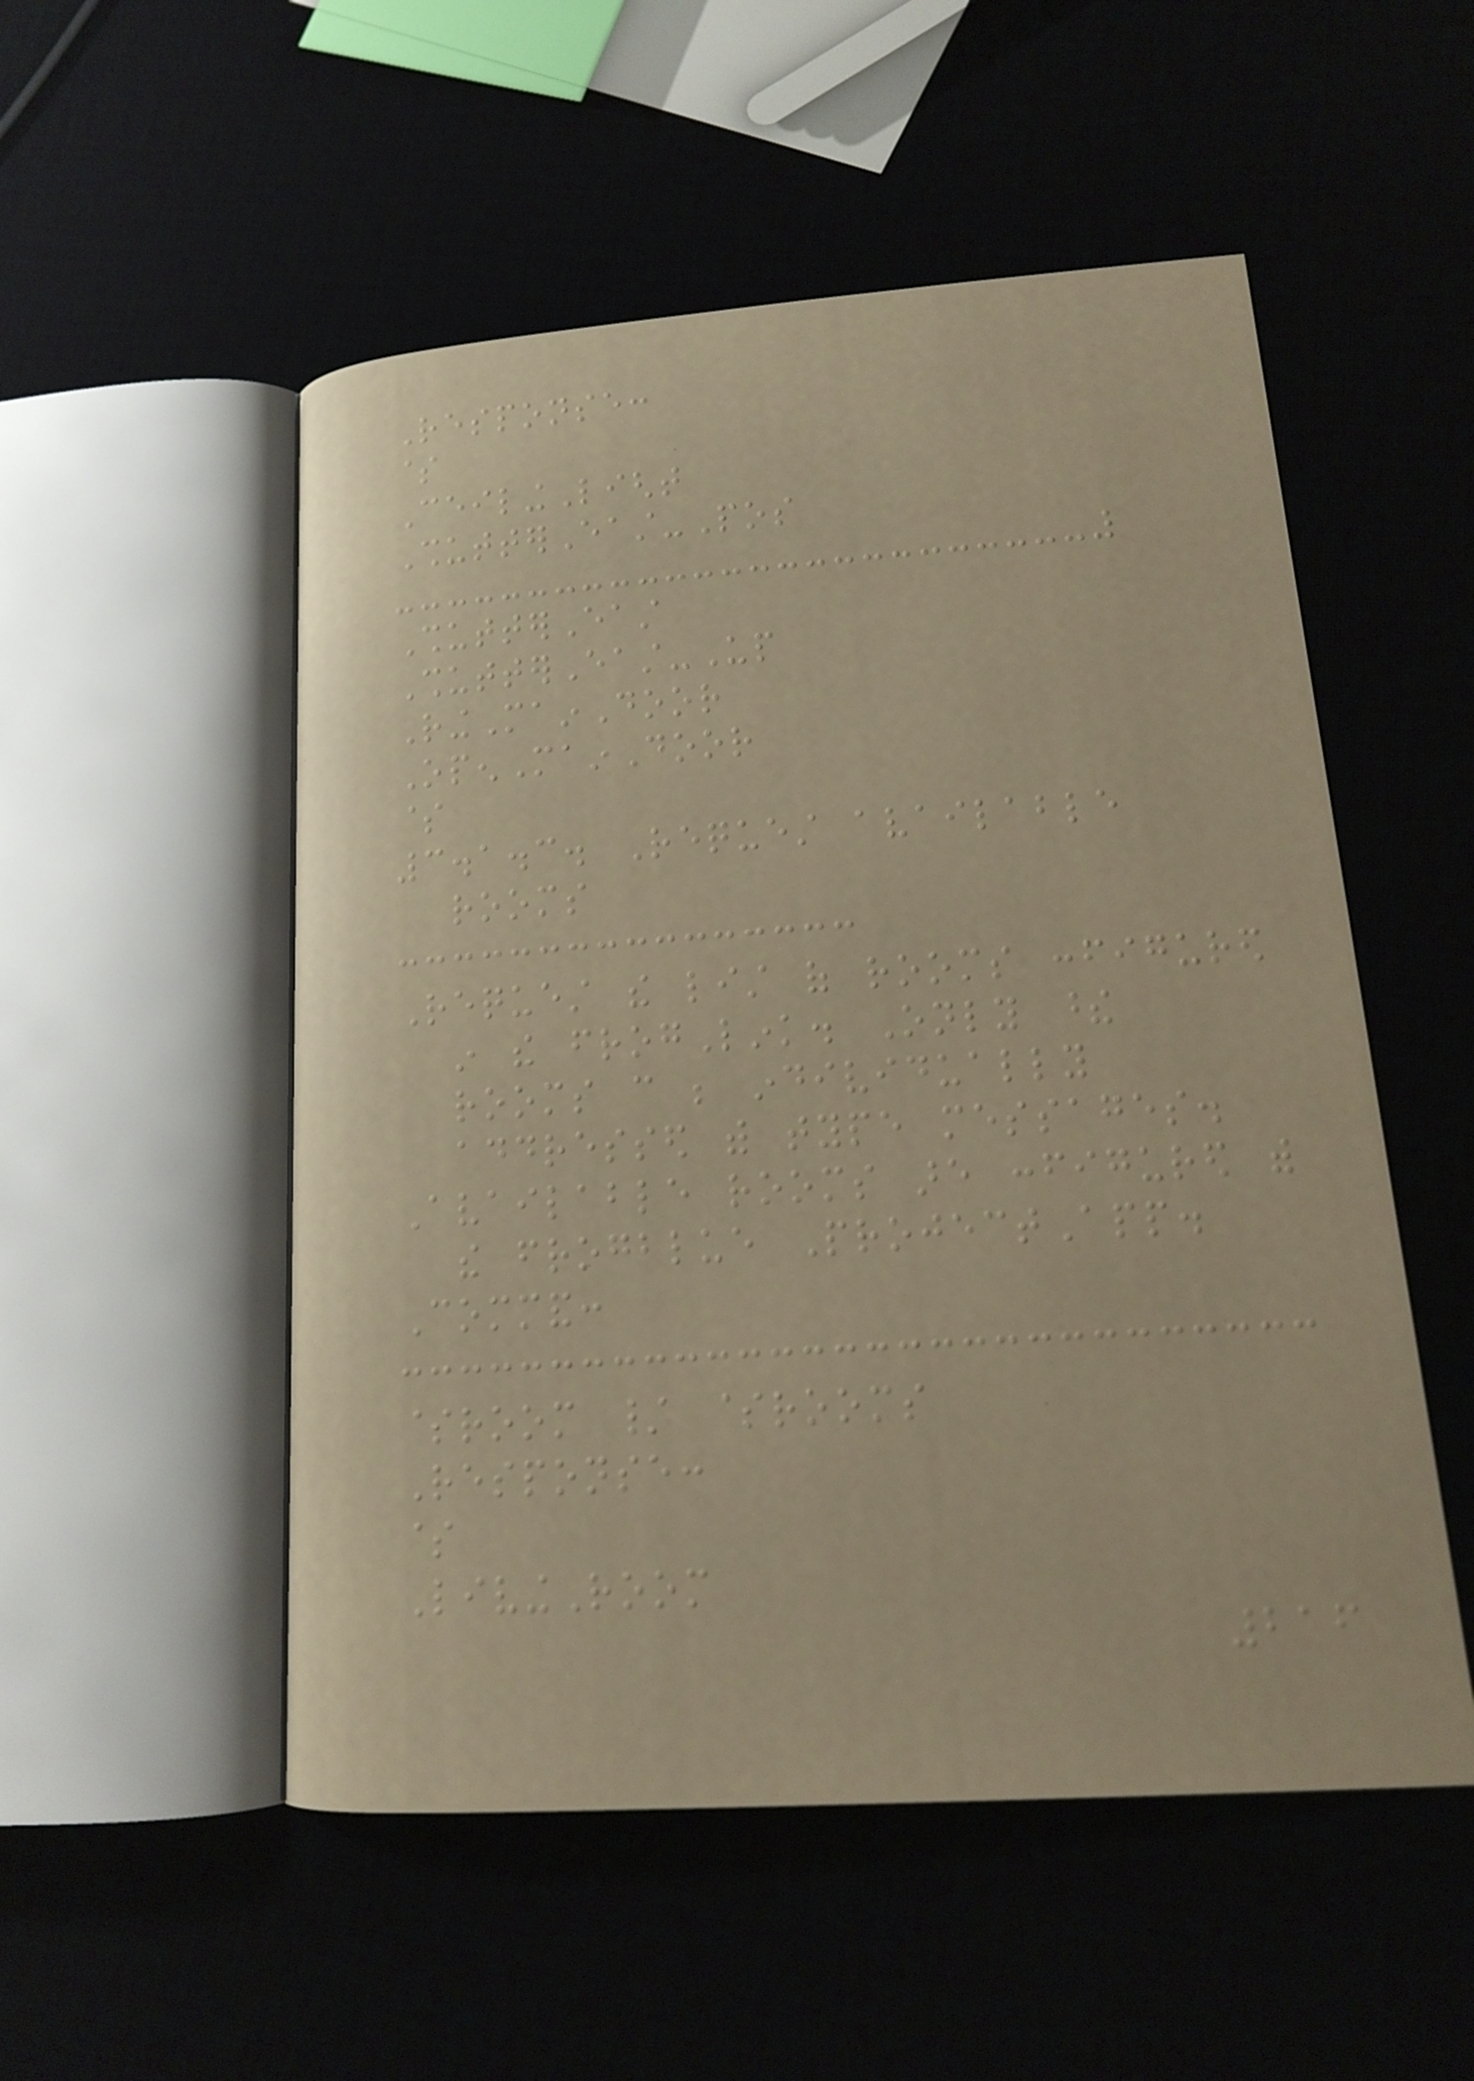Response:
$
CeilingLight
ShutterEast-Pos
ShutterEast
ShutterEast-Up
RingMainDoor
OpenMainDoor
$
3.1.3. Request available
rooms
Request the list of rooms configured
in the frogLink. Only these
rooms can be individually
addressed with type messages.
Available rooms are configured with
the frogblue ProjectApp.
Command:
$room / $rooms
Response:
$
LivingRoom
216
